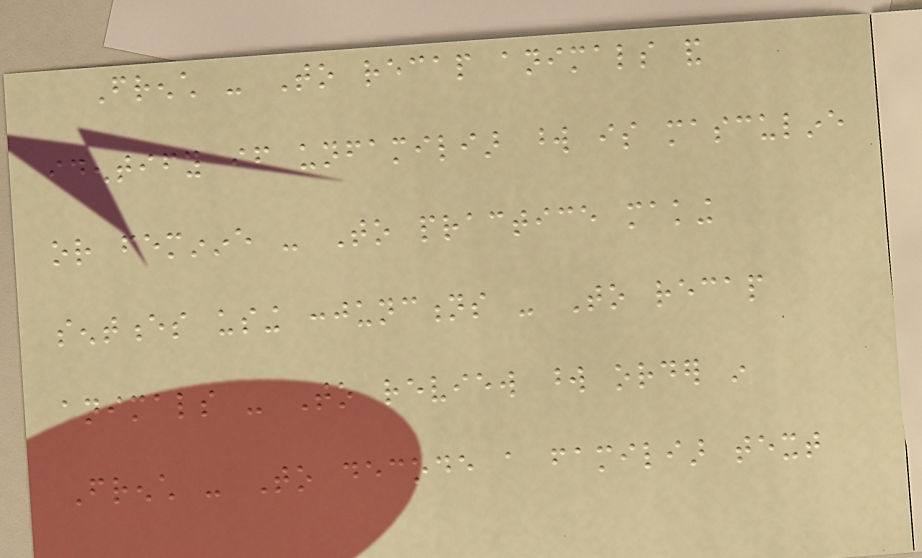French - To recap animals and
identify if unfamiliar word is masculine
or feminine - To practice making
sentences using conjunctions - To recap
animals - To review word order in
French - To decode a familiar text
